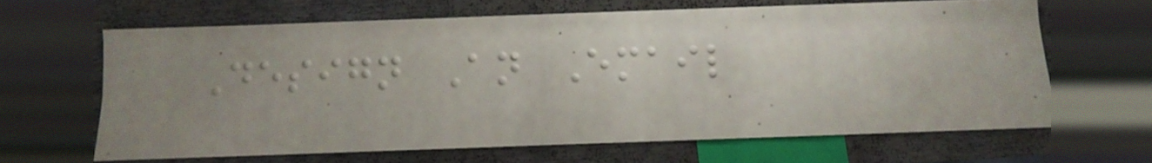Design An Email
